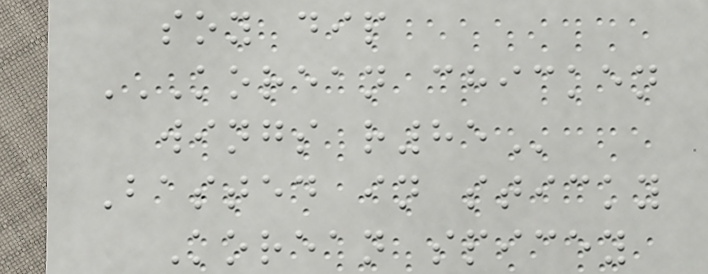soy dip
KOREAN CHICKEN
WINGS R85
Basted in sticky
Korean spicey
